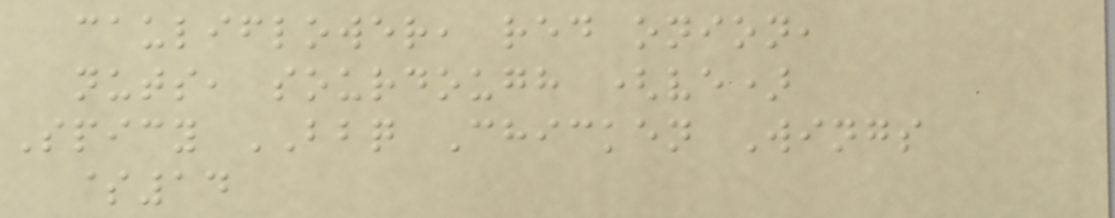cauliflower, red onion,
nuts, sourdough (ve)
Spicy BBQ Chicken Wings
$14
